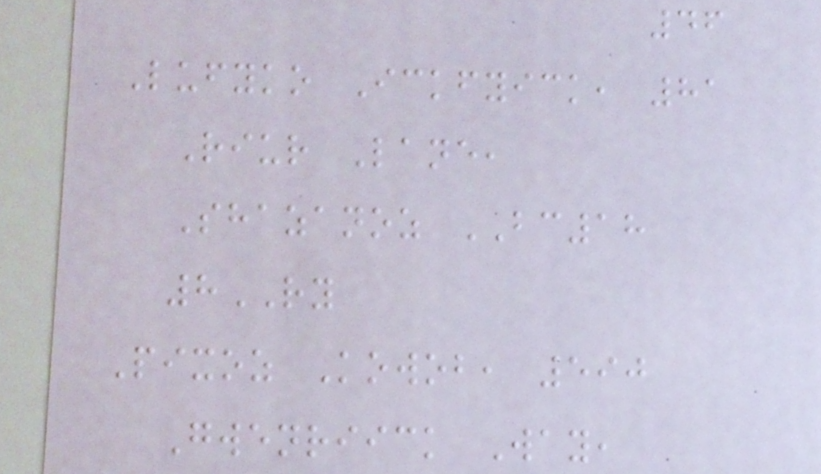46
Lufyko Ickfyick, 81
Riur Lane,
Shazanoz BC18
8RY
Pixoz Kowob, 590
Gwenriick Way,
